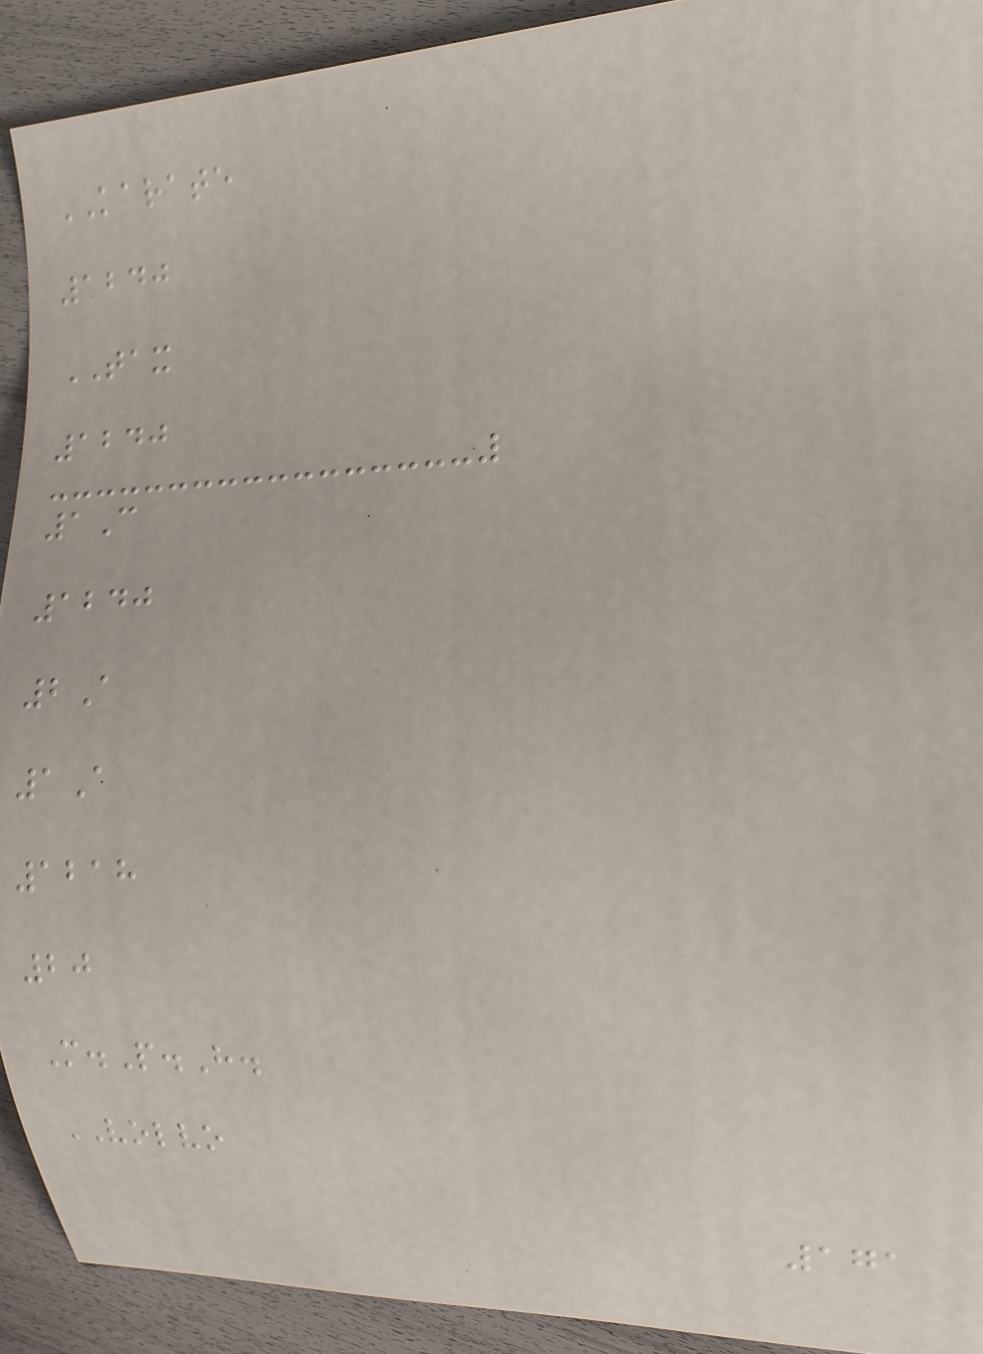KARATE
1240
TAX
1240
1C
1240
2A
1A
1218
20
M.P.H.
VOLVO
171
